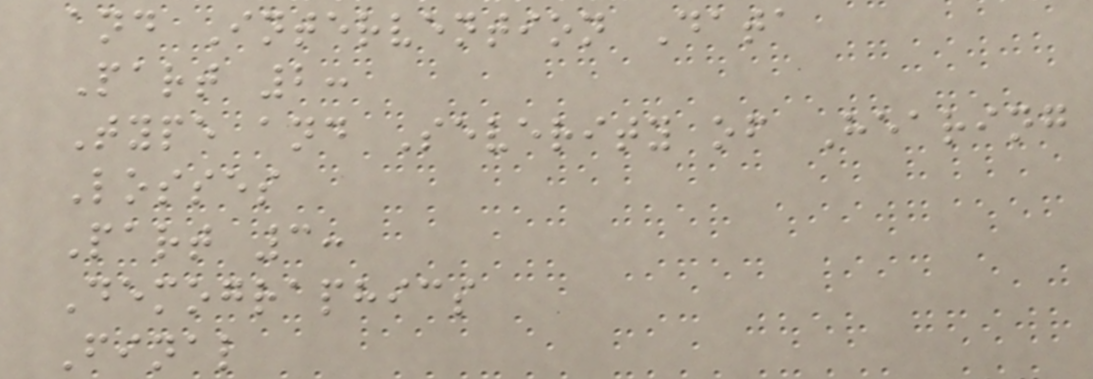and Intervention Data
Part 2:
Type and Severity of Hearing
Losses
Part 3:
Demographics
Final
